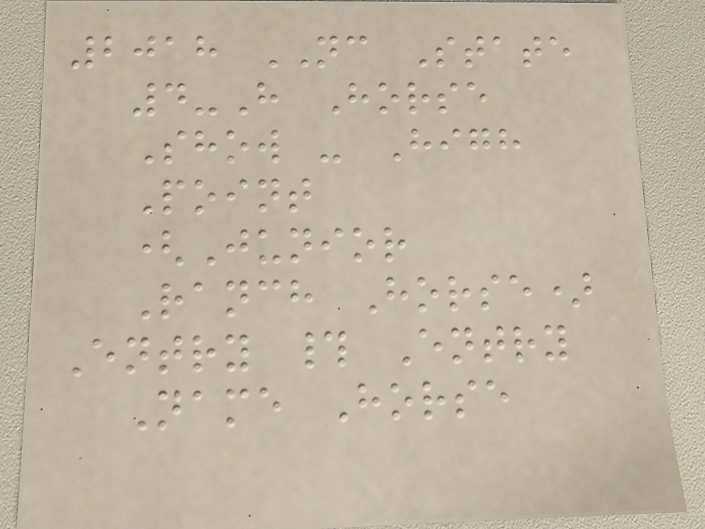2018 NC State
4-H Horse
Show - High
Point
(Junior
Ranch Horse)
Entry # Entry
Name Horse
